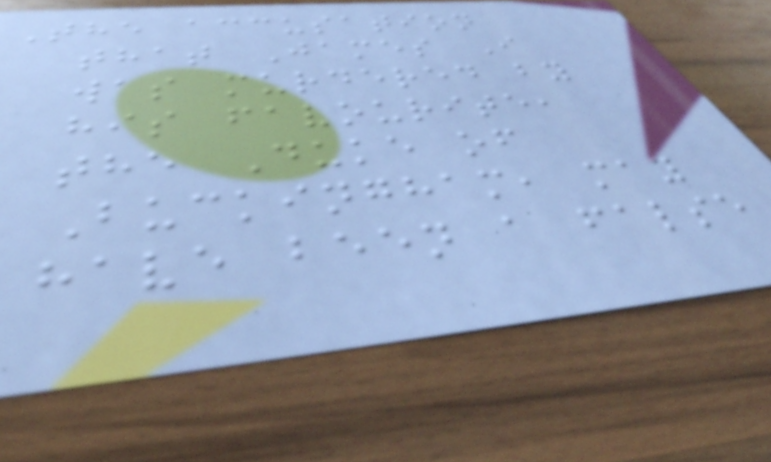The accusation
that James I
was murdered by
his favourite,
the Duke of
Buckingham, may
have been a false
